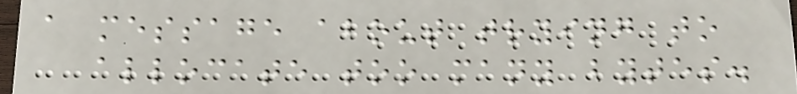a message about trying to
allocate too many bytes.
